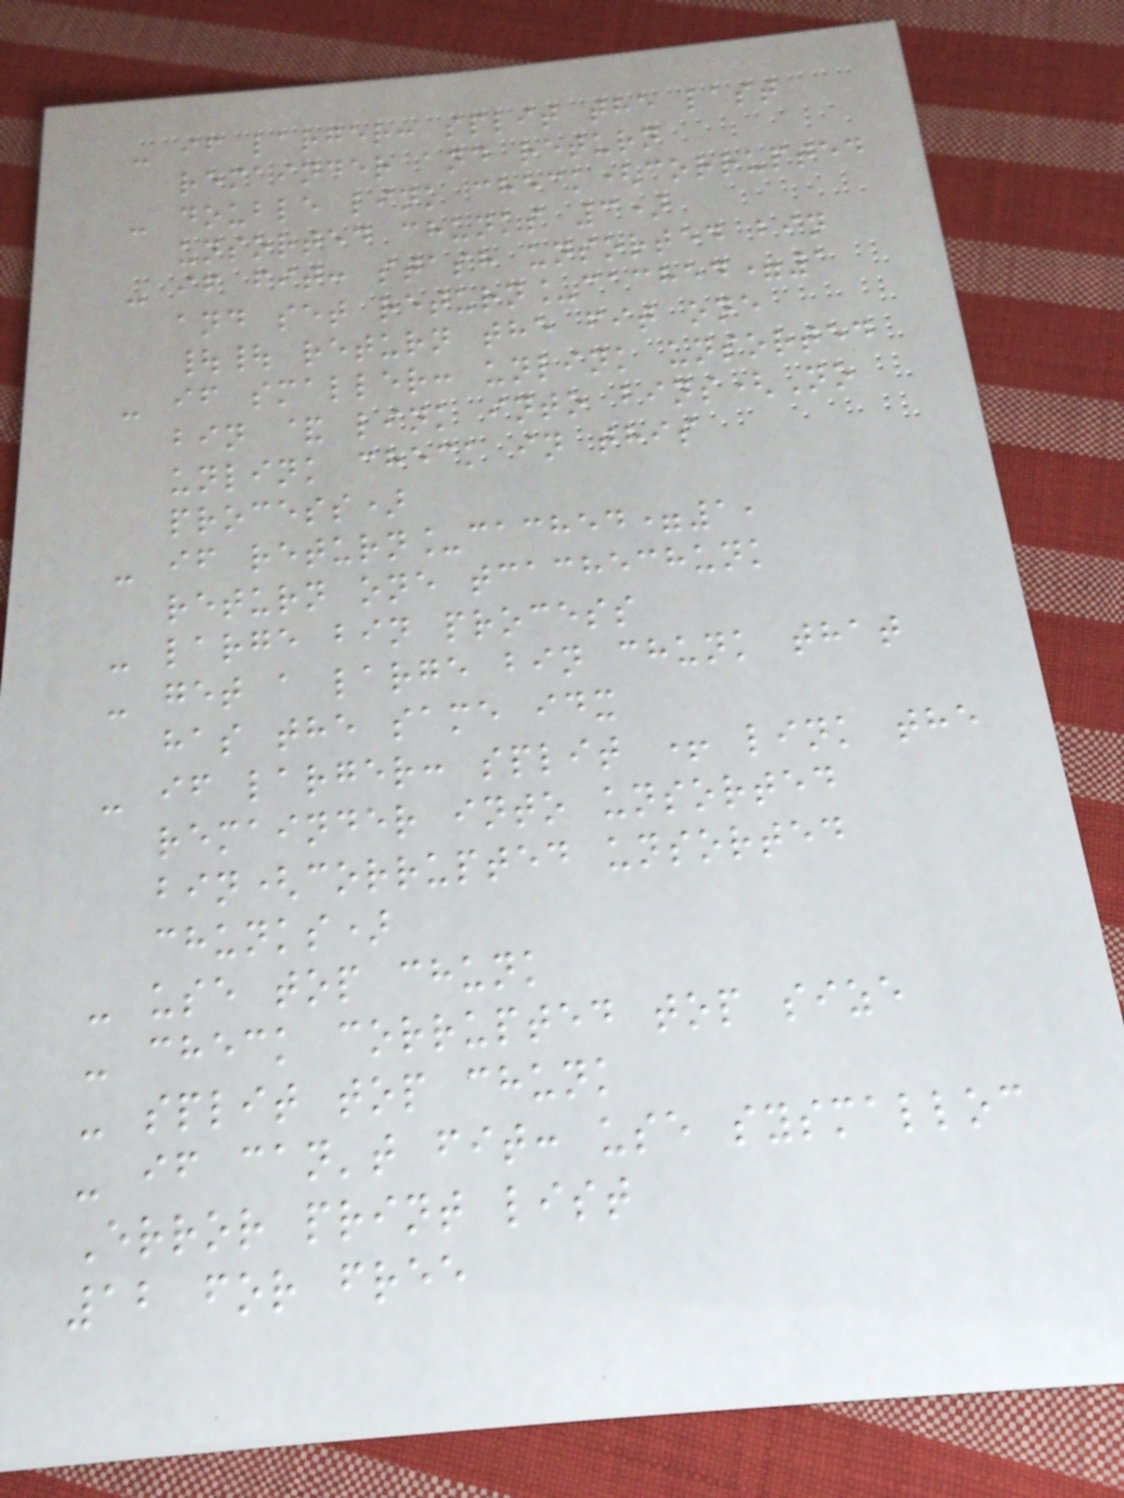- if larger: split the last
remainder and return
- double link check(corrupted
unsorted chunks 3)
- if fit: stash unsorted bin
and set return_cached=1
|| return the fit one
- if smaller: unlink unsorted
bin & link into bins(No
unlink check in this
process)
- if return_cached=1,
return one tcachechunk
- large bin process
- get a large bin chunk that
has the same idx
- if larger: split + link the
remainder into unsorted
bin(corrupted unsorted
chunks)
- use top chunk
- check corrupted top size
- split top chunk
- if can't fit: use sysmalloc
Error print list
12 for free
